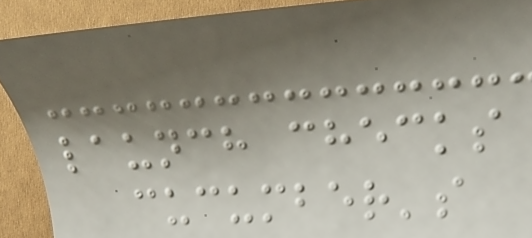launch checks
cucumber's
